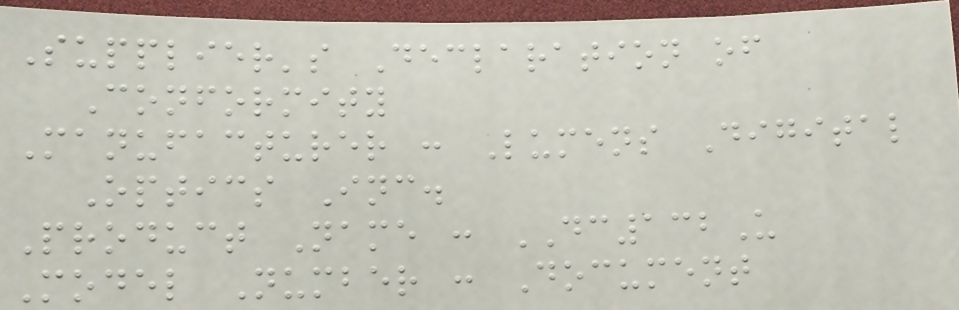Supplier's Declaration of
Conformity
Manufacturer : Lumens Digital
Optics Inc.
Product Name : DC132U
Model Number : Document
